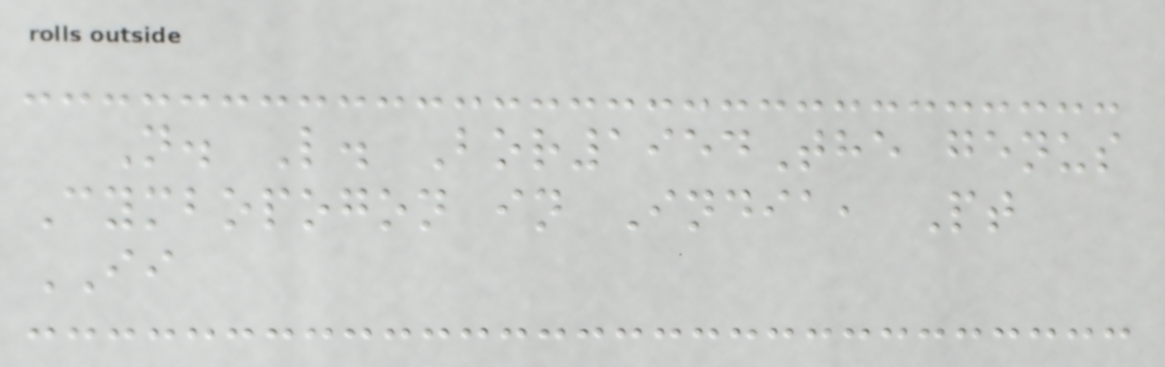N. L. Bor1954The genus
Cymbopogon in India, Pt
II
